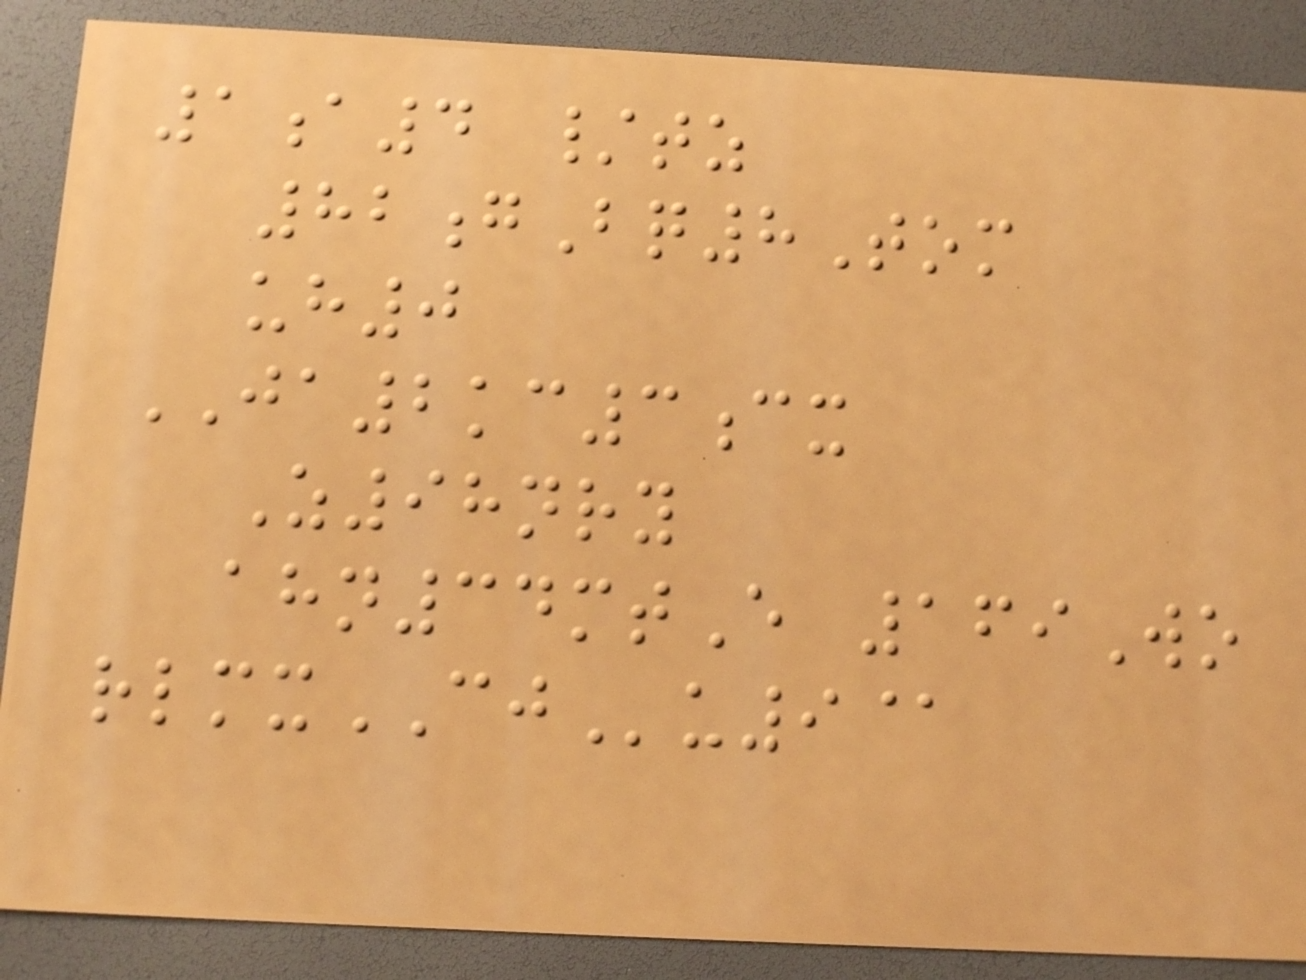1a4 /tz
82gBq8Tom
uh0
JA2kc3cx
Z98nry
ahn34mtE 169Wo
rlmxCJu9@
